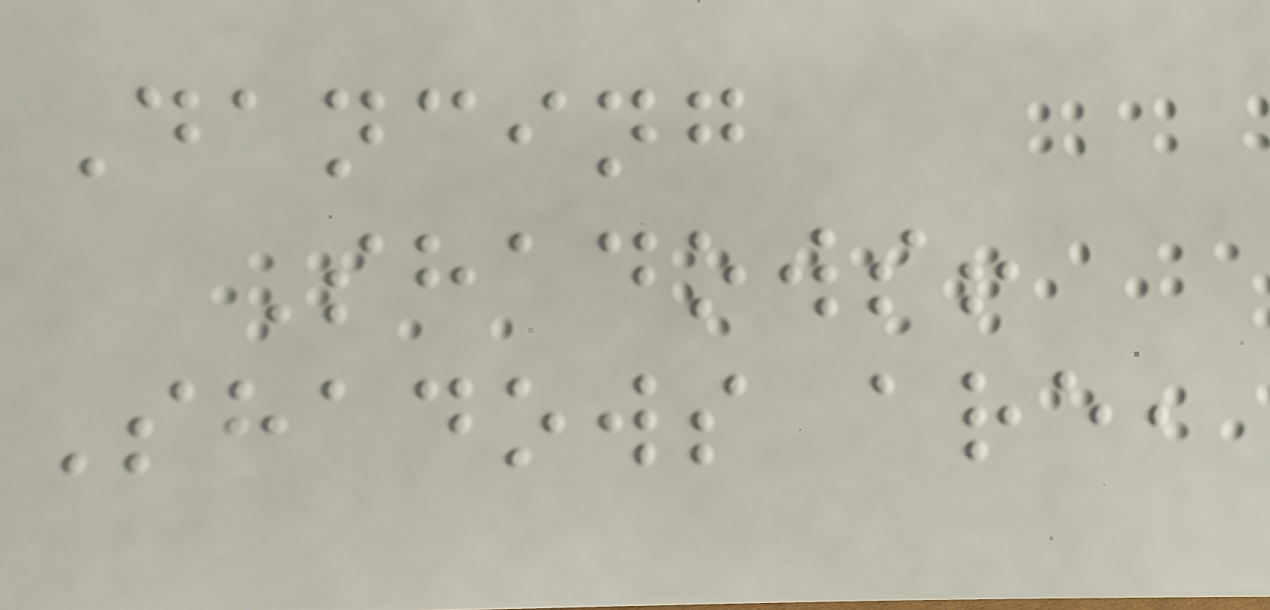Dancing
Shadows!
Shadows are,
